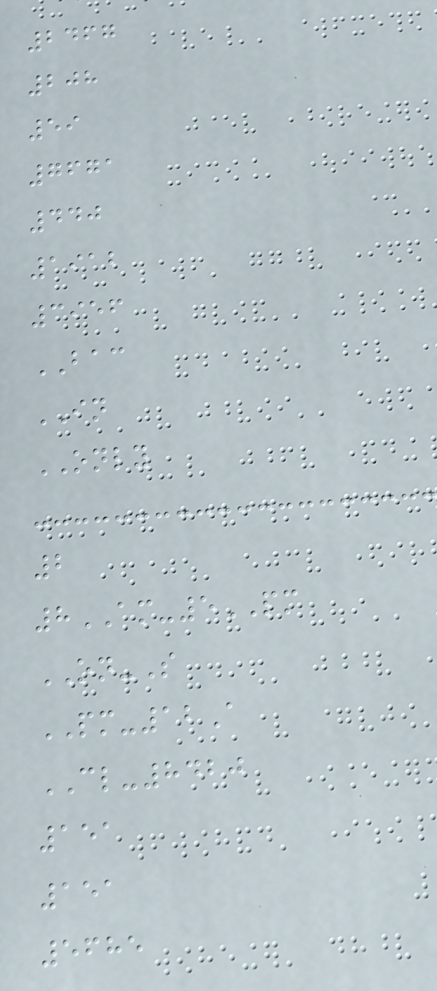2467
208
59
7671
440
1912
3956
BAC
IN
ONLY
2
8AM-5PM
ON-S
PM-12A
CL-8420
151
151
5685
